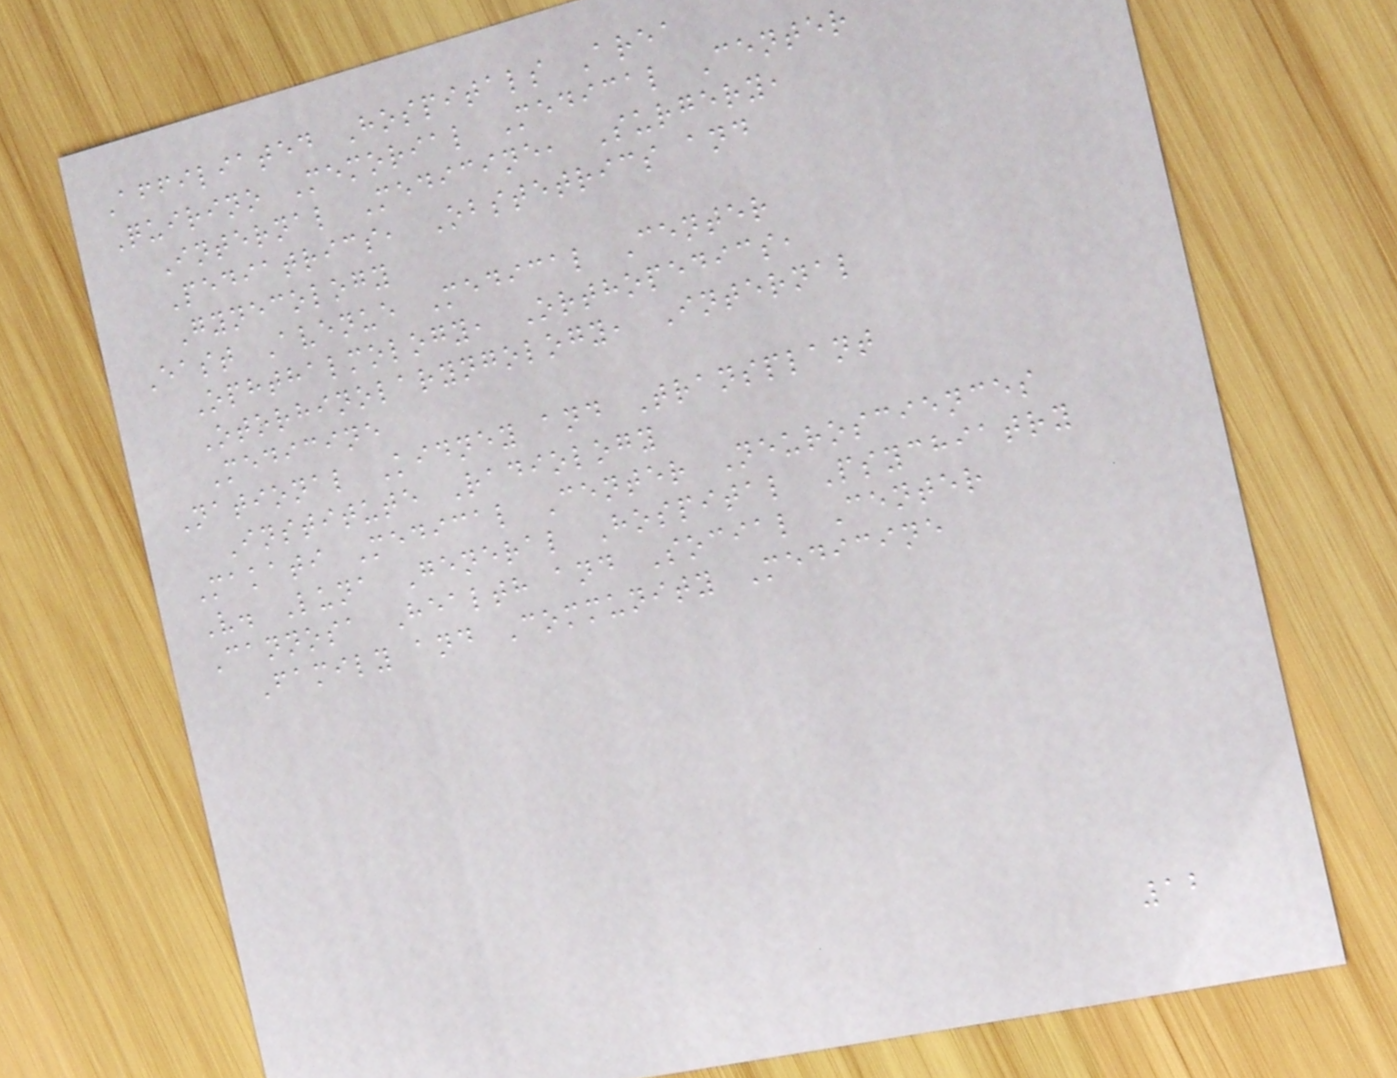Affiliated Hospitals Area
Quirino Memorial Medical Center
Internal Medicine, Surgery,
Pediatrics, Obstetrics and
Gynecology
East Avenue Medical Center
Ophthalmology, Orthopedics,
Otorhinolaryngology, Internal
Medicine
National Kidney and Transplant
Institute Radiology
Makati Medical Center Neurosciences
V. Luna General Hospital Psychiatry
Cannosa Health and Social Center
Family and Community Medicine
12
